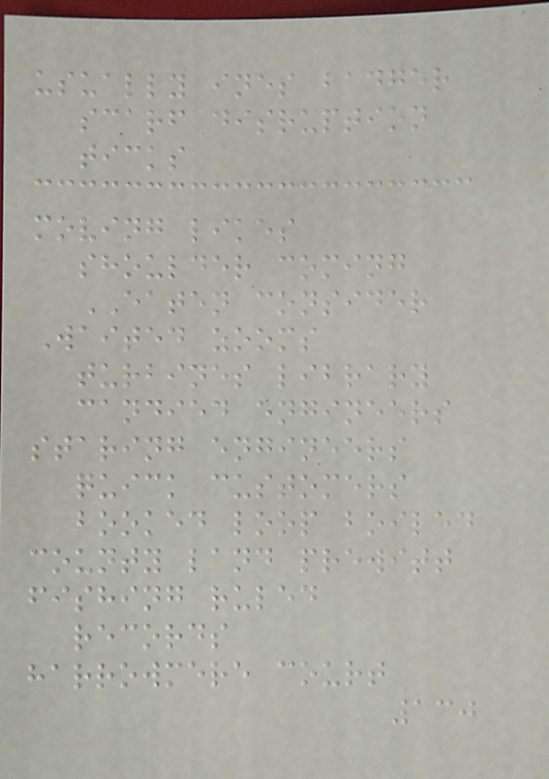usually ines badger
scarf disruption
ticks
moving likes
shoulder coming
EATEN consider
Waited zooms
turbines library
candied engineers
staring engineers
quick customers
booked loop boiled
county land prewitt
fishing ruled
records
harrowmere court
130
